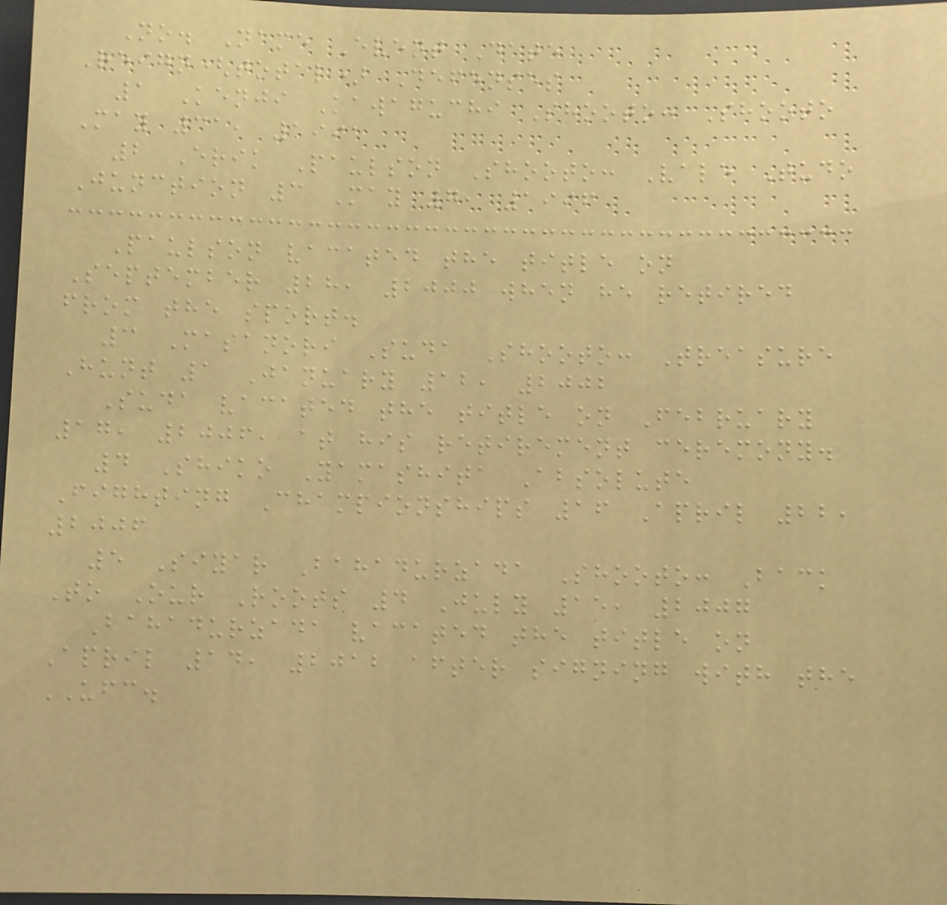No. Name Event Date
Reign(total) Defenses
1 Kenji Kawaguchi Shooto: Shooto
May 31, 1991
2 Erik Paulson Shooto: Vale Tudo
Junction 3 May 7, 1996
Paulson vacated the title on
September 28, 2000 when he retired
from the sport.
3 Masanori Suda Shooto: Treasure
Hunt 1 January 12, 2002
Suda vacated the title on February
17, 2006, at his retirement ceremony.
4 Shiko Yamashita Absolute
Fighting Championships 16 April 22,
2006
5 Siyar Bahadurzada Shooto: Back
To Our Roots 4 July 15, 2007
Bahadurzada vacated the title on
April 14, 2012 after signing with the
UFC.
